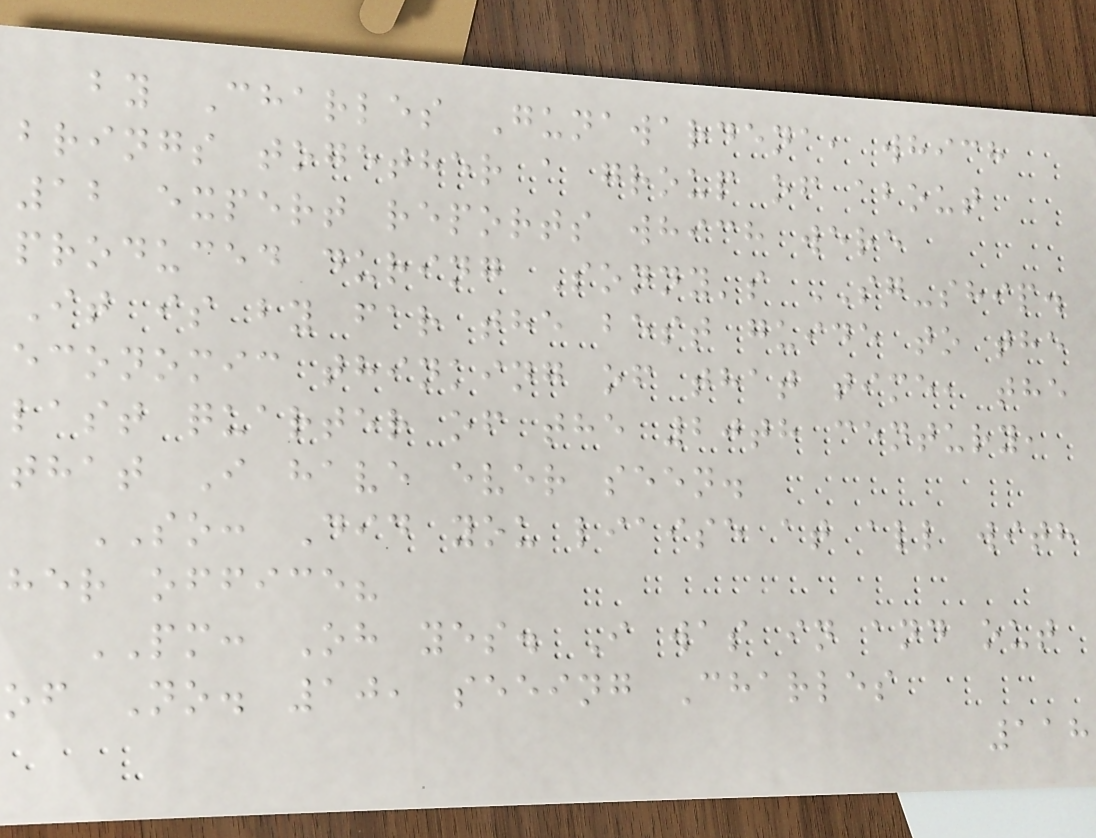by Charles Gunawardena, which
brings together a group of about
12 expert reports which were
produced during Sonny's SG-ship.
It is by far the best guide to the
economic thinking of that time, the
last quarter of the 20th century,
that I have ever seen.
SO: Did you liaise at all with
her office?
PM: Oh yes. I was in and out
of No. 10, seeing Charles
118
